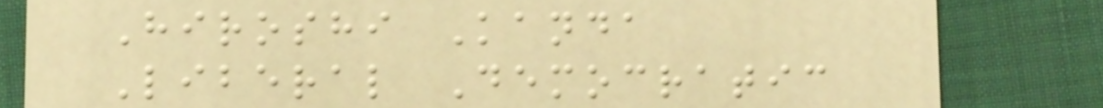Hiroshi Kanda
Liberal Democratic
